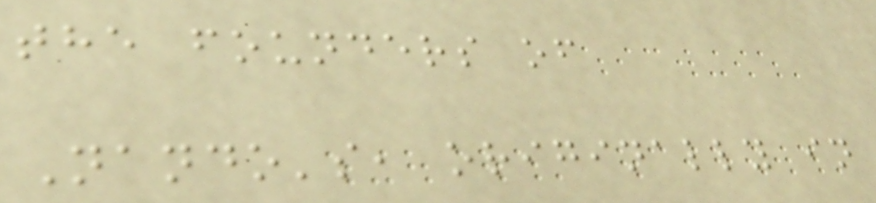the founders of
Nando's, originally in
